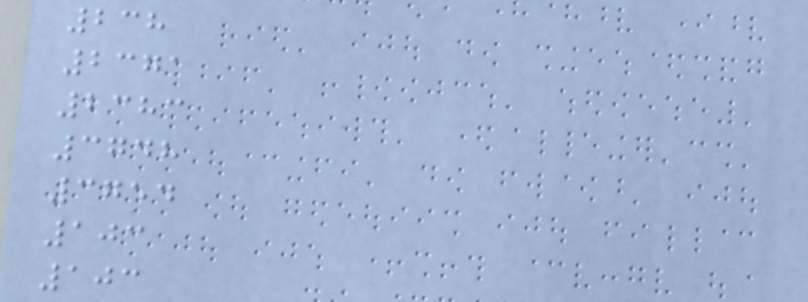238
2371
2383
3748
3754
103
103
